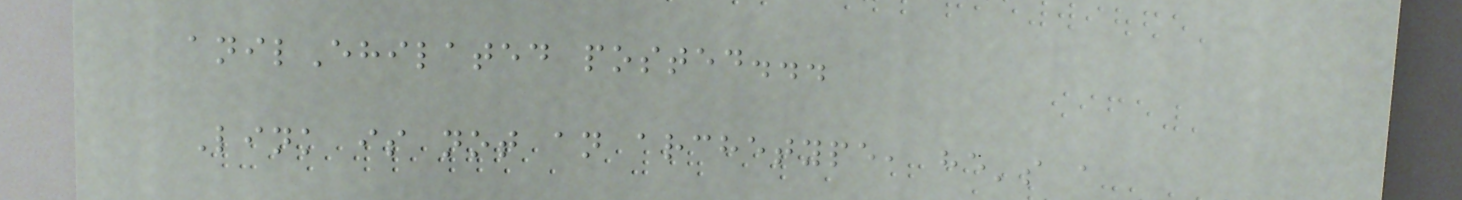anilEhilated posted...
Link is not an archetype, he's a
